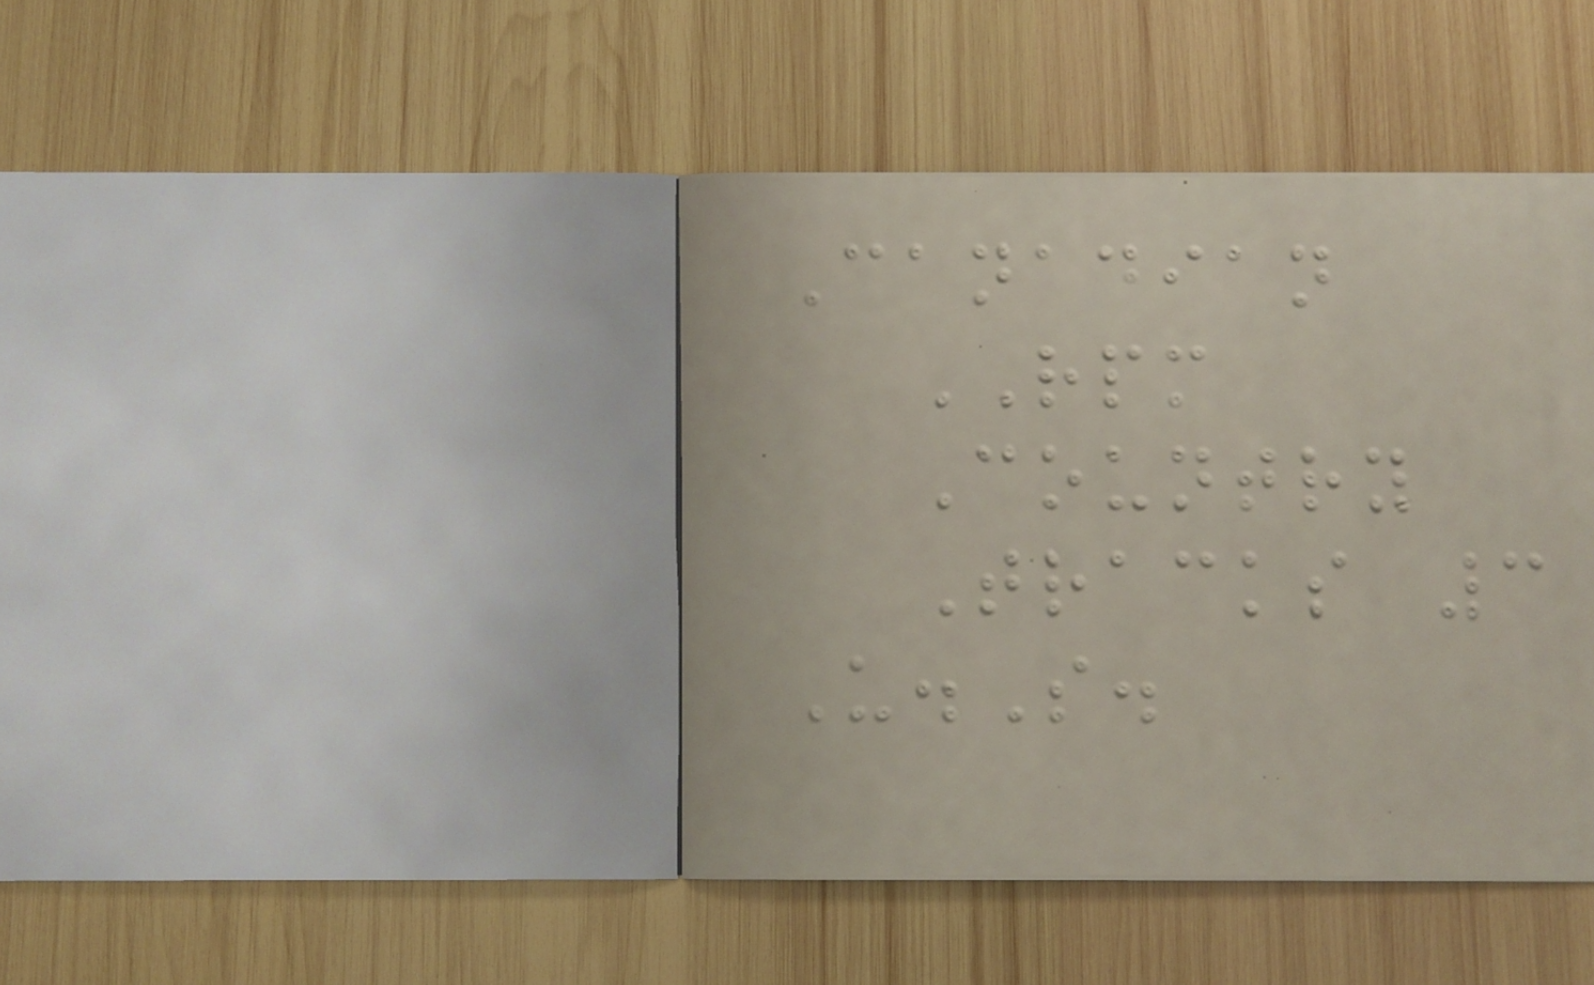Canadian
RPM
Country
Tracks 3
U.S.
